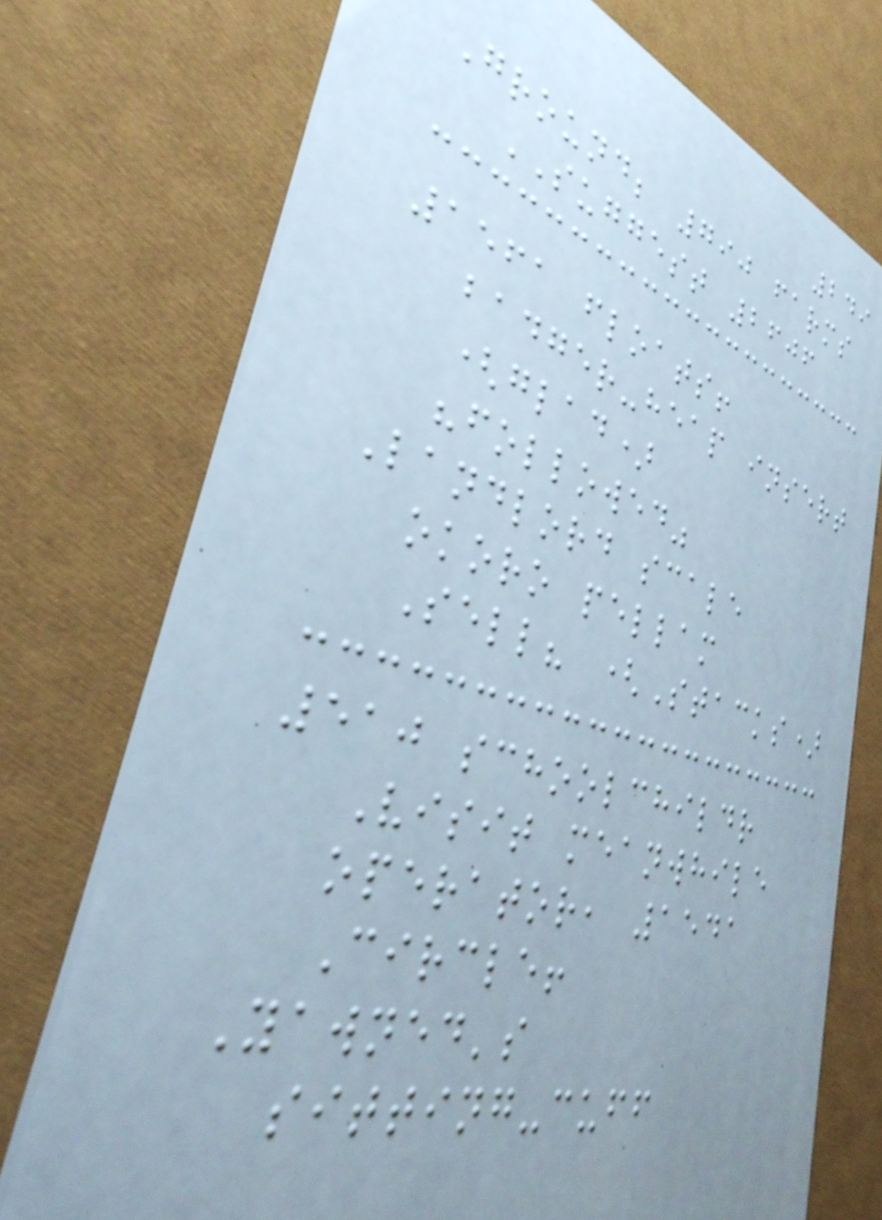249
Ground; 790 farms
SUGGEST 2606
1561 floats!
badger-heap insert
(glad)
"followed"
Landlord scale
okoro pellam
Sell? (Stacks)
510 schoolchildr
Visit meanwhile
operator, 1541
Circle!
Yawned's
sitting-cuff
